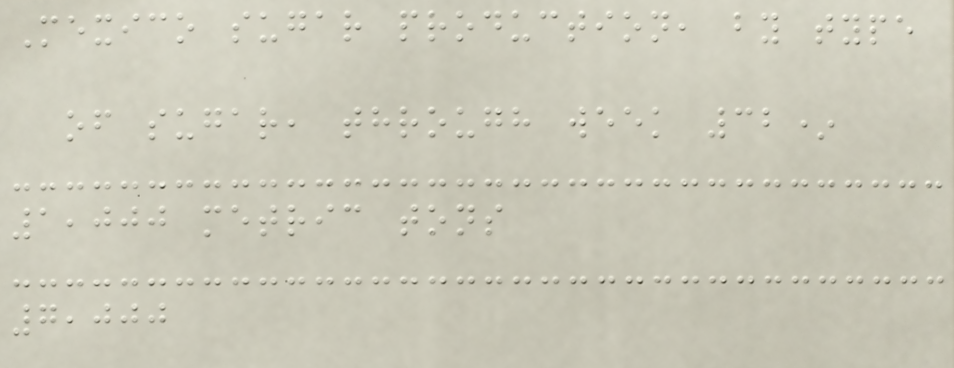Mexico sugar production, by type
of sugar, through week 32*
1,000 metric tons
7,000
